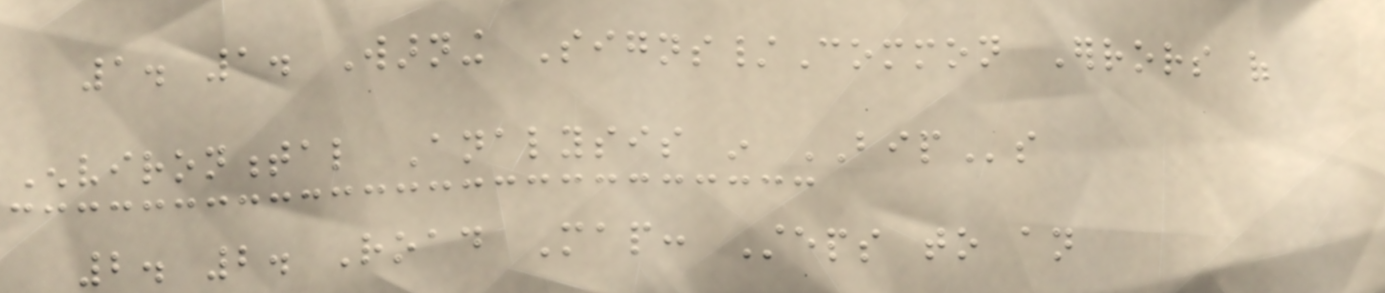1. 1. Warning Signs/Common Errors of
Environmental Analysis in BIPs
2. 2. Road Map: Steps to an
